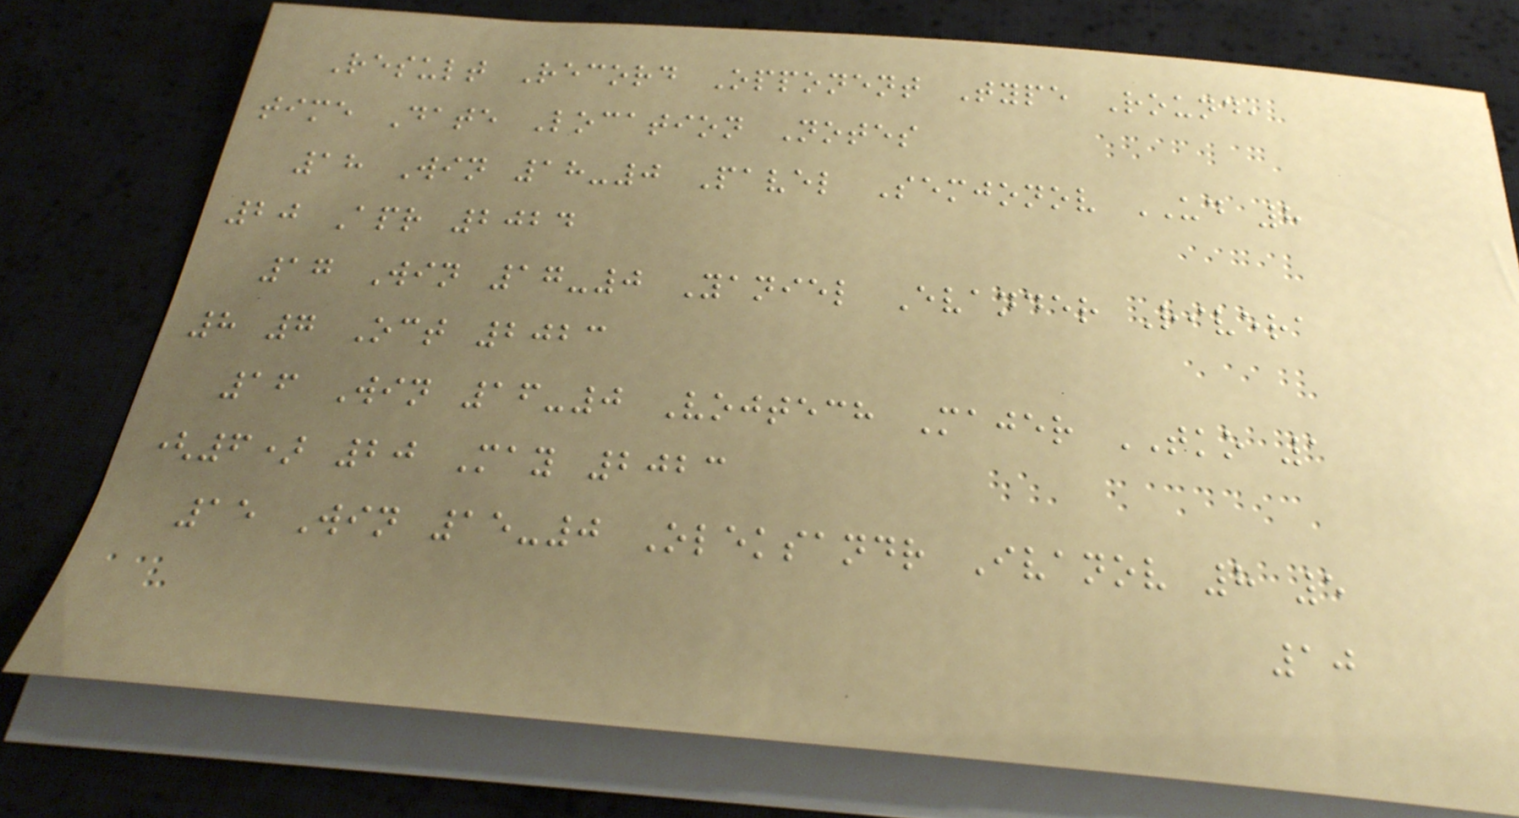Result Record Opponent Type Round,
time Date Location Notes
18 Win 18-0 Pavel Semjonov UD 8
20 Apr 2024
17 Win 17-0 Yaniel Evander Rivera
8 7 Oct 2023
16 Win 16-0 Vojtech Majer TKO 1
(6) 20 May 2023
15 Win 15-0 Oleksandr Ivanov 8 5
10
